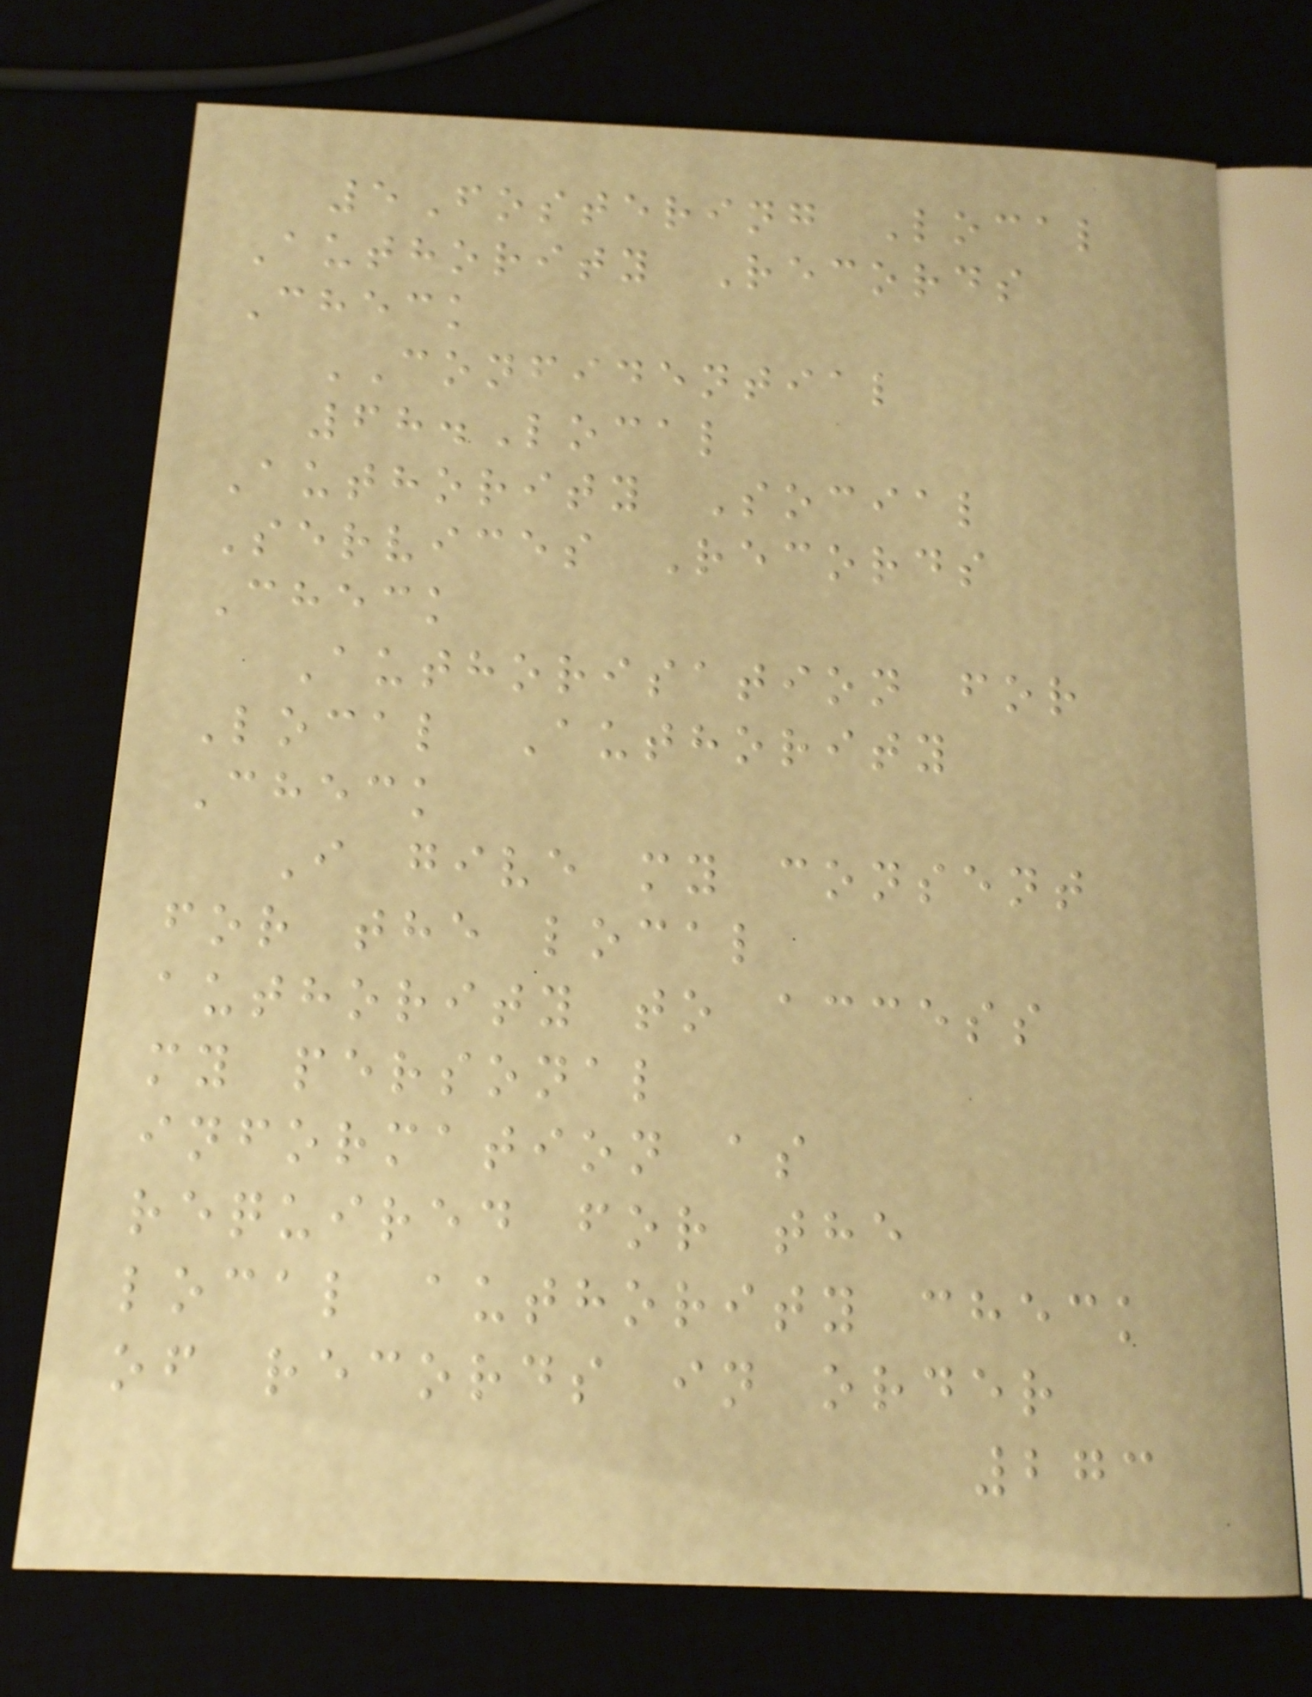5Fostering Local
Authority Records
Check
CONFIDENTIAL
68.Local
Authority Social
Services Records
Check
Authorisation for
Local Authority
Check
I give my consent
for the local
authority to access
my personal
information as
required for the
local authority check
of records in order
273
